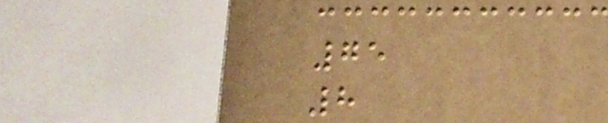75
8
